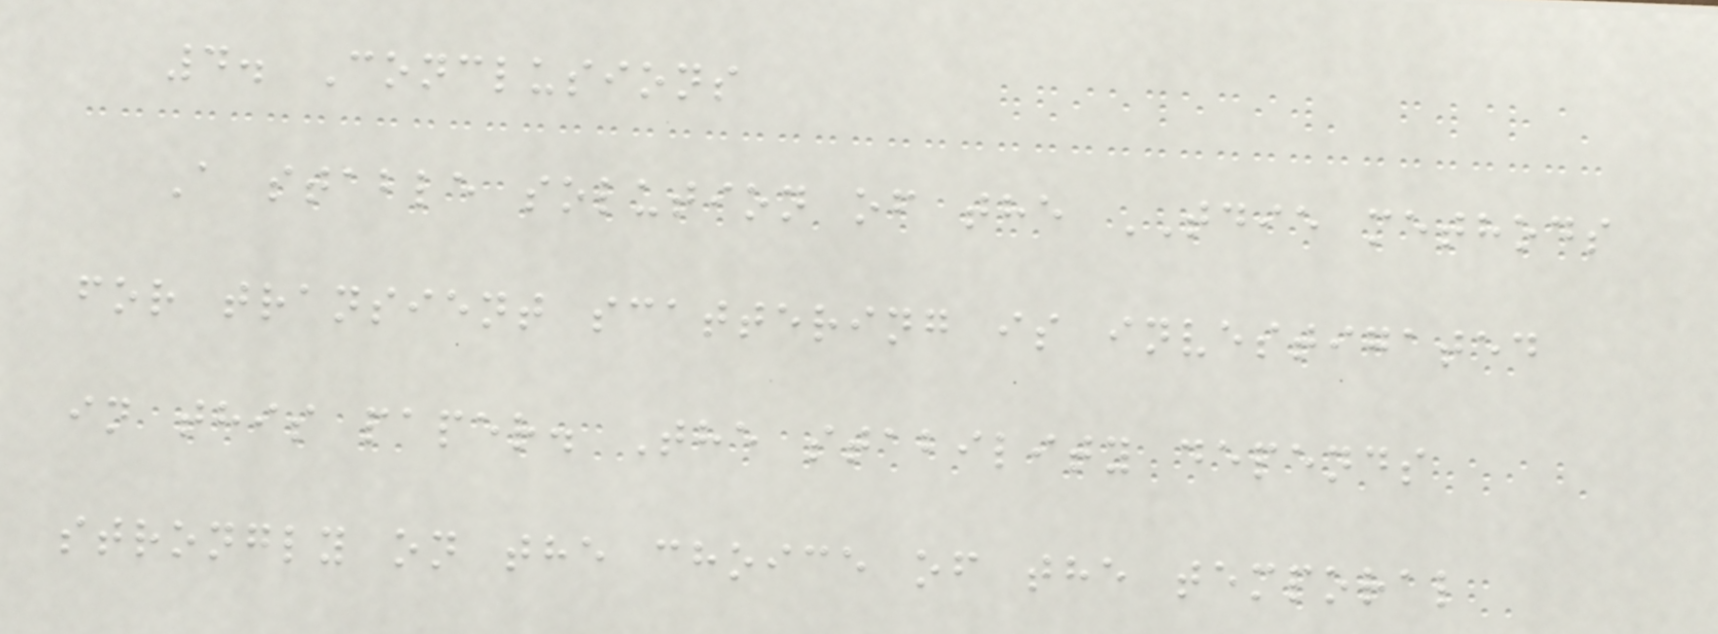4. Conclusions
A stable solution of the TDIE methods
for transient scattering is investigated
in this paper. The stability depends
strongly on the choice of the temporal
